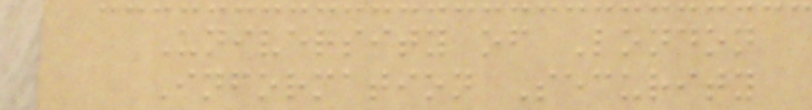University of London
Information Security
